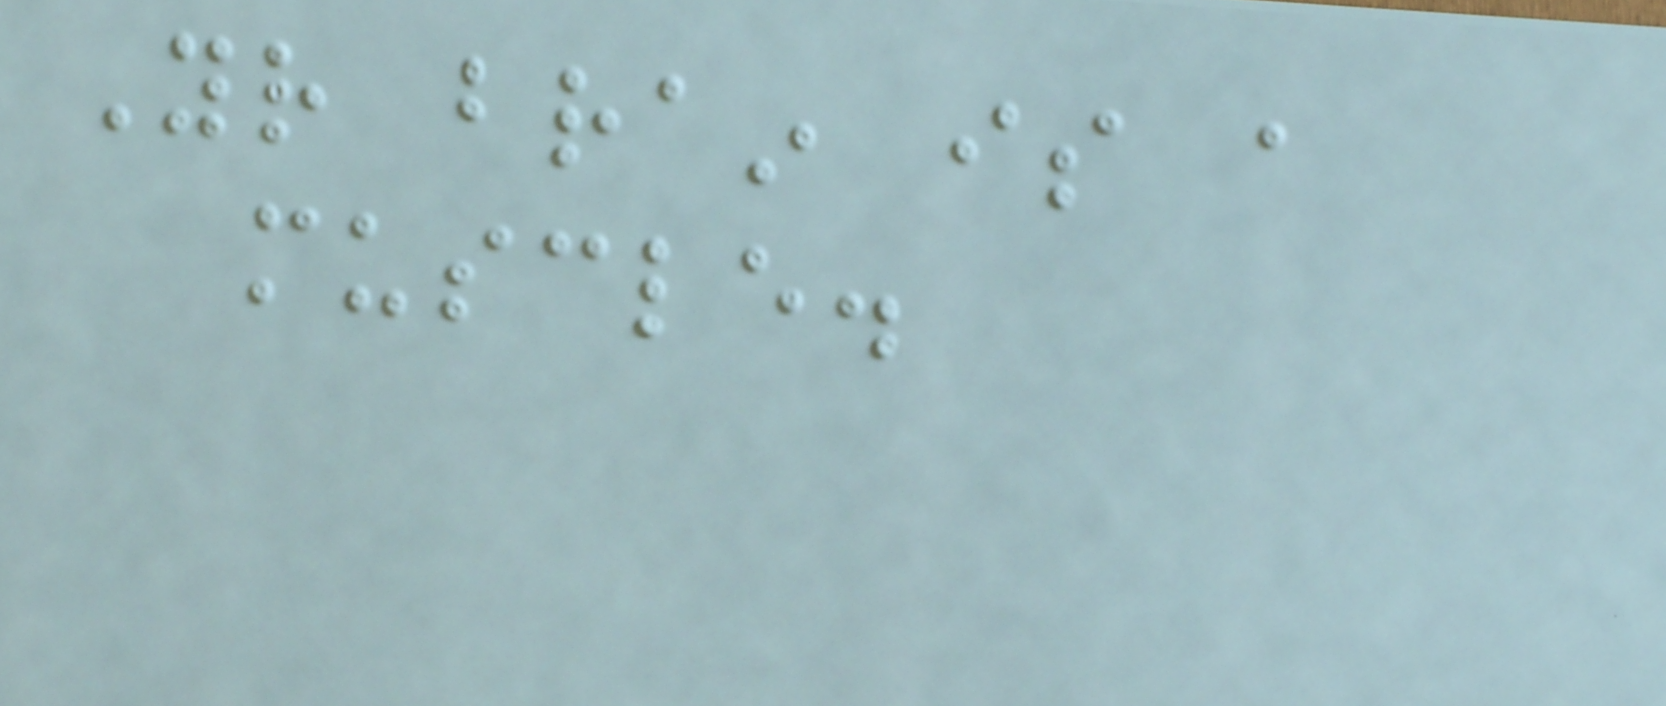Your brain is a
muscle.
